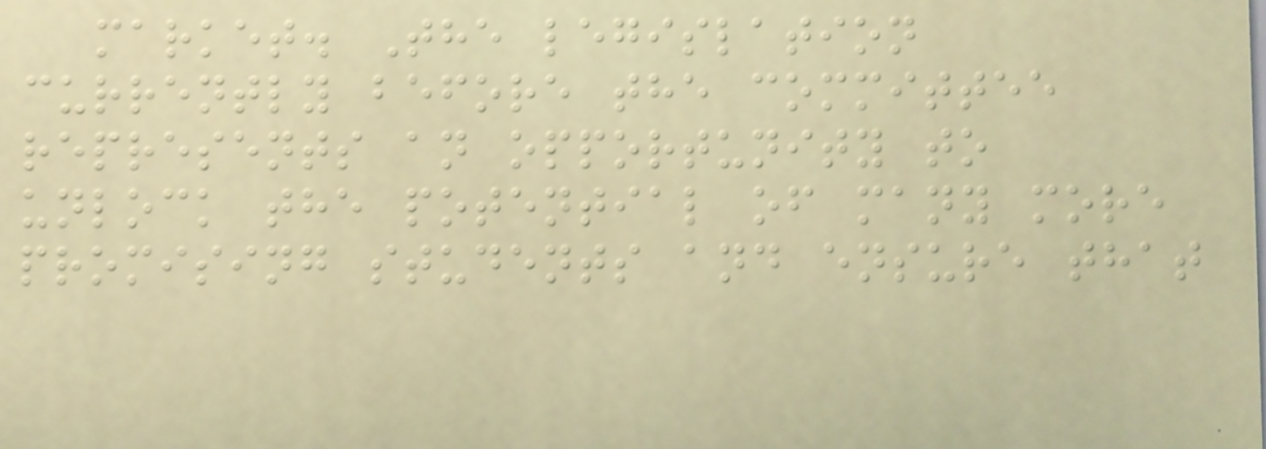market. The legislation
currently before the committee
represents an opportunity to
unlock the potential of many more
promising students and ensure that
